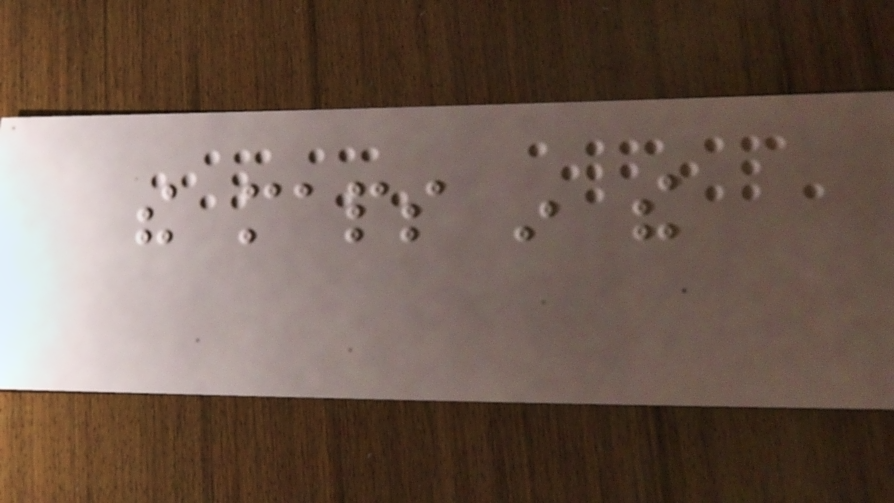the maps in the
